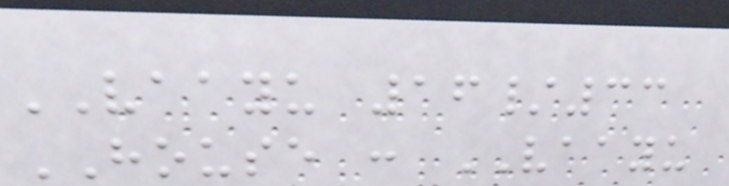VAAYU 16/33
HOUSE : VAAYU
